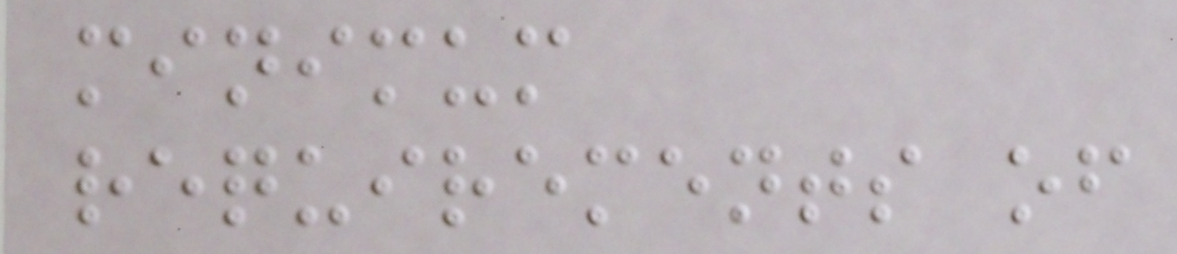minimum
requirements of
